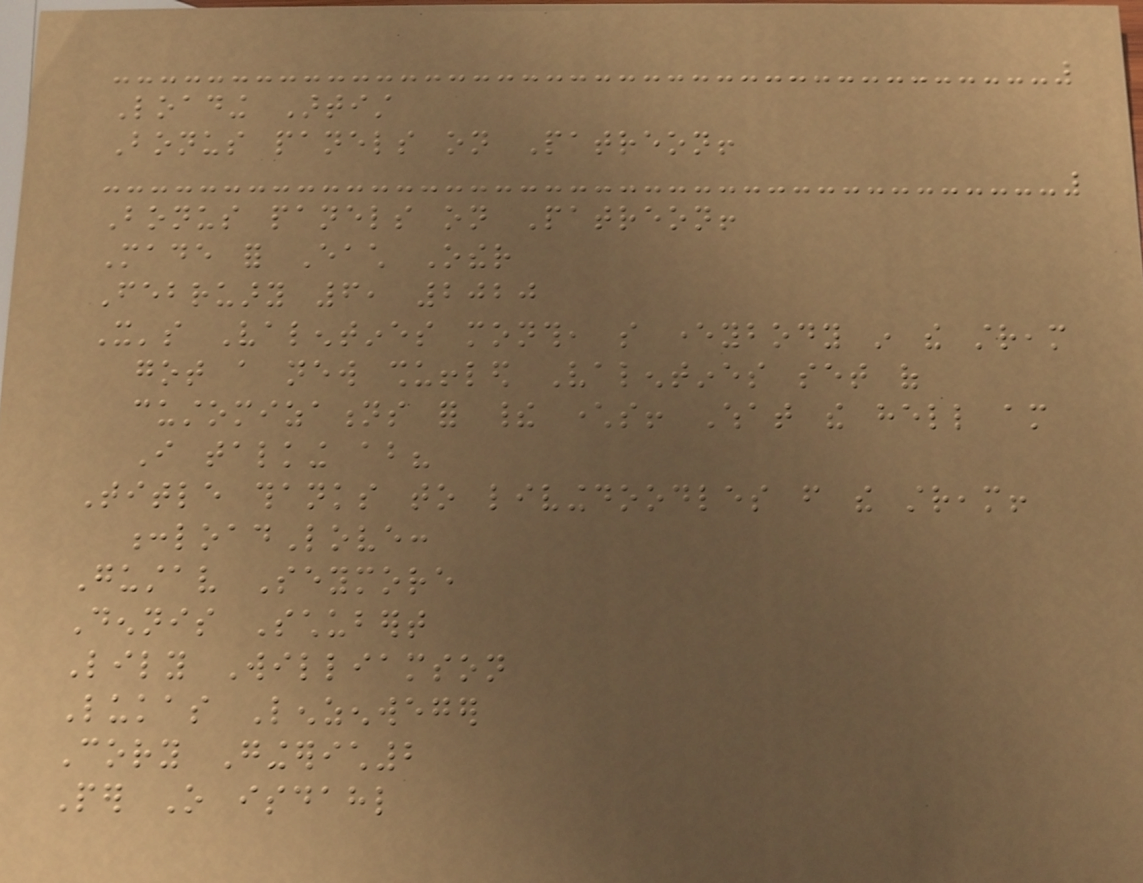Loading Artist
Bonus panels on Patreon!
Bonus panels on Patreon!
Made for Each Other
February 6, 2020
It's Valentines month, so everybody in the stream
got a new shuffled Valentines set of
customizations for their characters! What the hell am
I talking about?
Title thanks to livingdoodles from the stream!
:loadLove:
Gustav Seymore
Dennis Schubert
Lily Williamson
Lukas Lenzenweger
Cory Gingerich2
Per O isdahl
